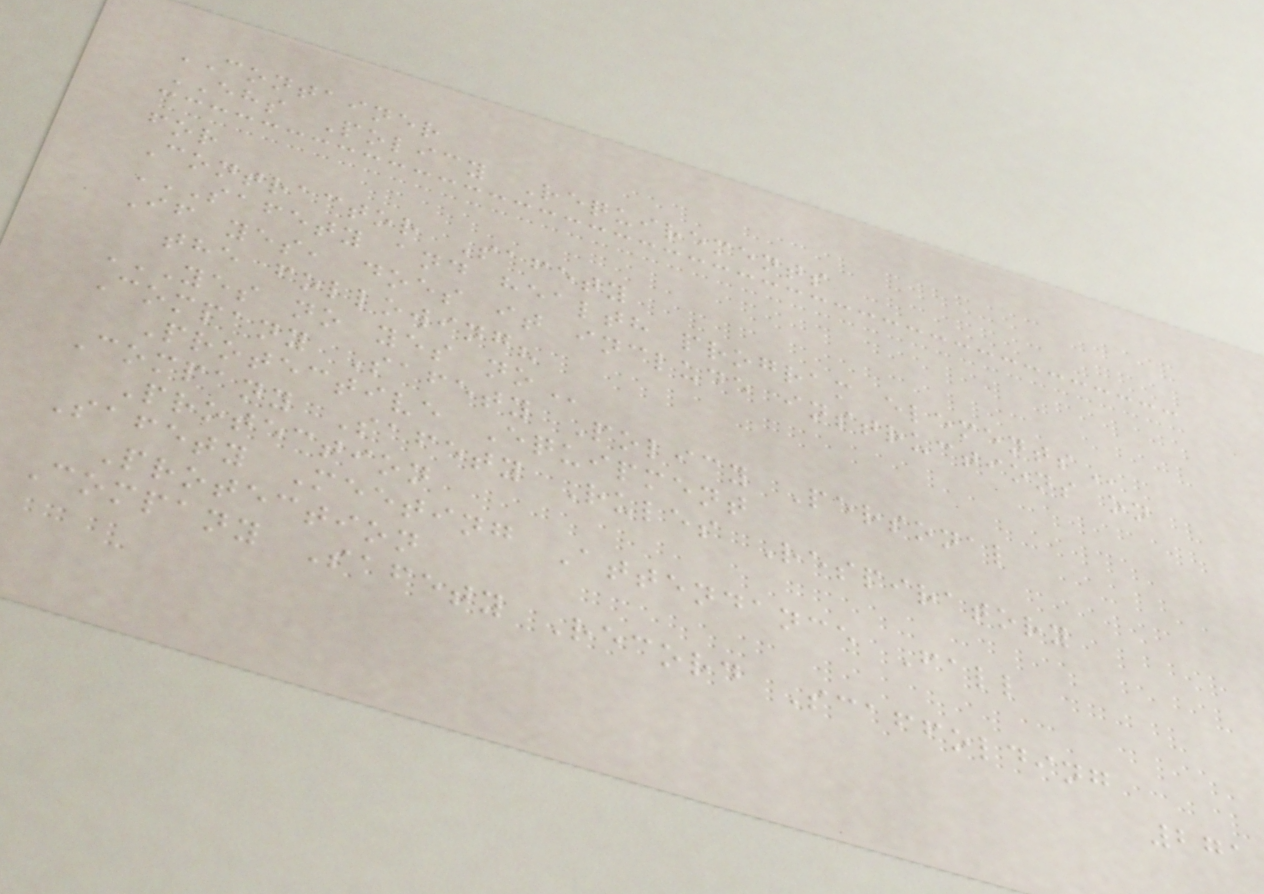CONTAINER
EHS Policy Requirements
for
Contractor Safety
SAFETY AND HEALTH PROGRAM ELEMENTS
If yes, does it include instructions on
the following?
YES NO YES NO
Company Safety Policy Personal
Protective Equipment
Company Safety Rules Respiratory
Protection
Safety Meeting Attendance Fall
Protection
Company Safety Record Scaffolding
271
